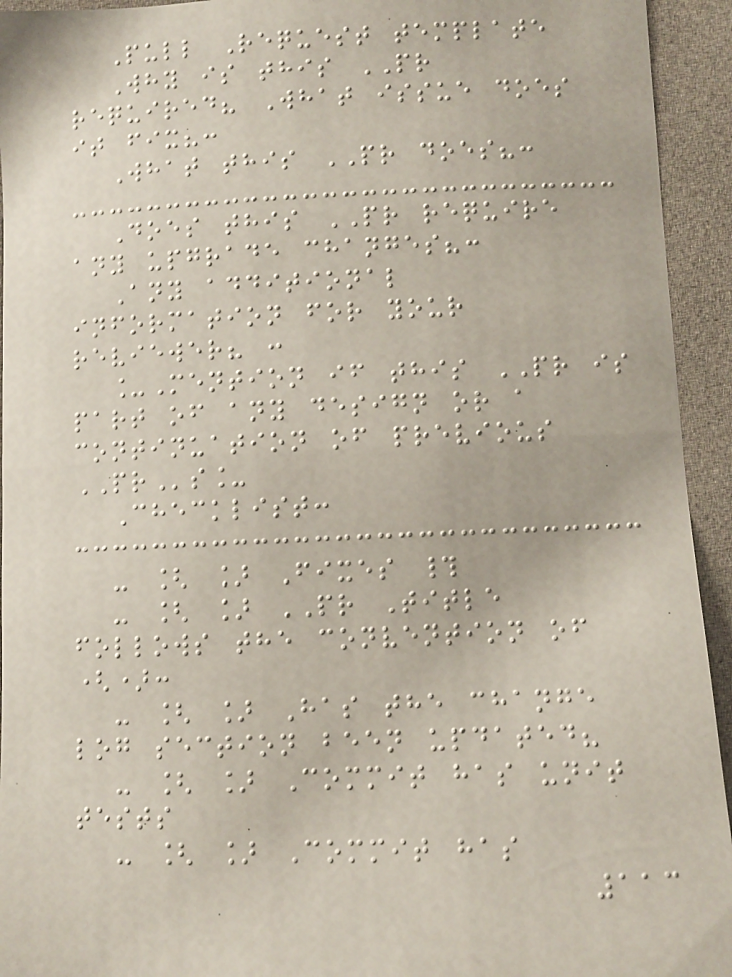Pull Request template
Why is this PR
required? What issue does
it fix?:
What this PR does?:
Does this PR require
any upgrade changes?:
Any additional
information for your
reviewer? :
_Mention if this PR is
part of any design or a
continuation of previous
PRs_
Checklist:
- [ ] Fixes #
- [ ] PR Title
follows the convention of
():
- [ ] Has the change
log section been updated?
- [ ] Commit has unit
tests
- [ ] Commit has
113
